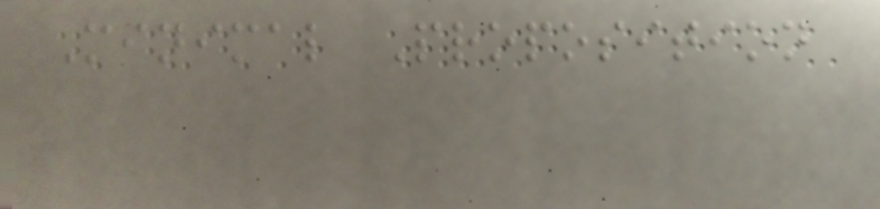Minimal Proposition
